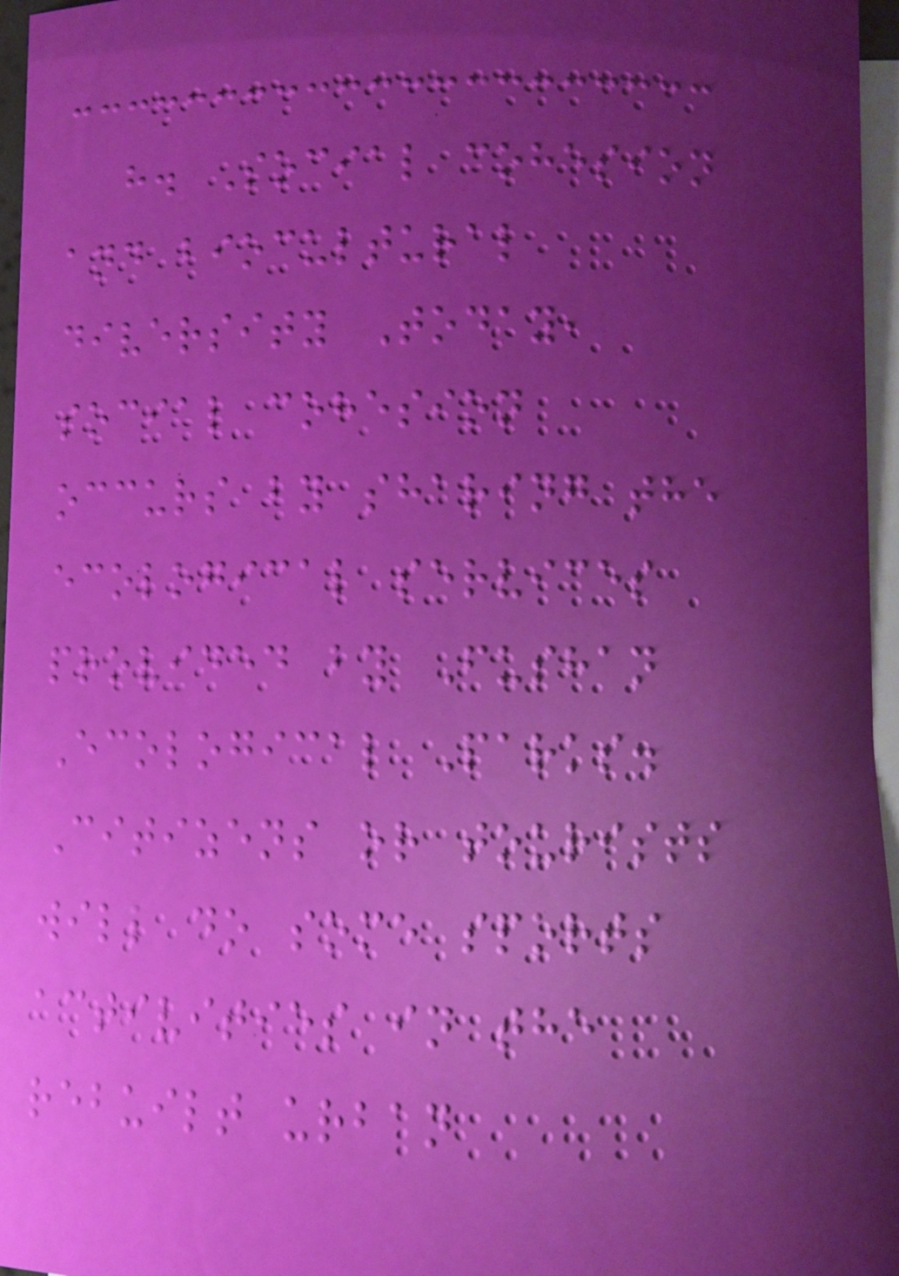h. Social cohesion
and biocultural
diversity Today,
social cohesion
occurs by sharing the
ecological services
provided by Fushan
Ecological Parks.
Citizens or tourists
will do some sports
activities in the
rebuilt urban
